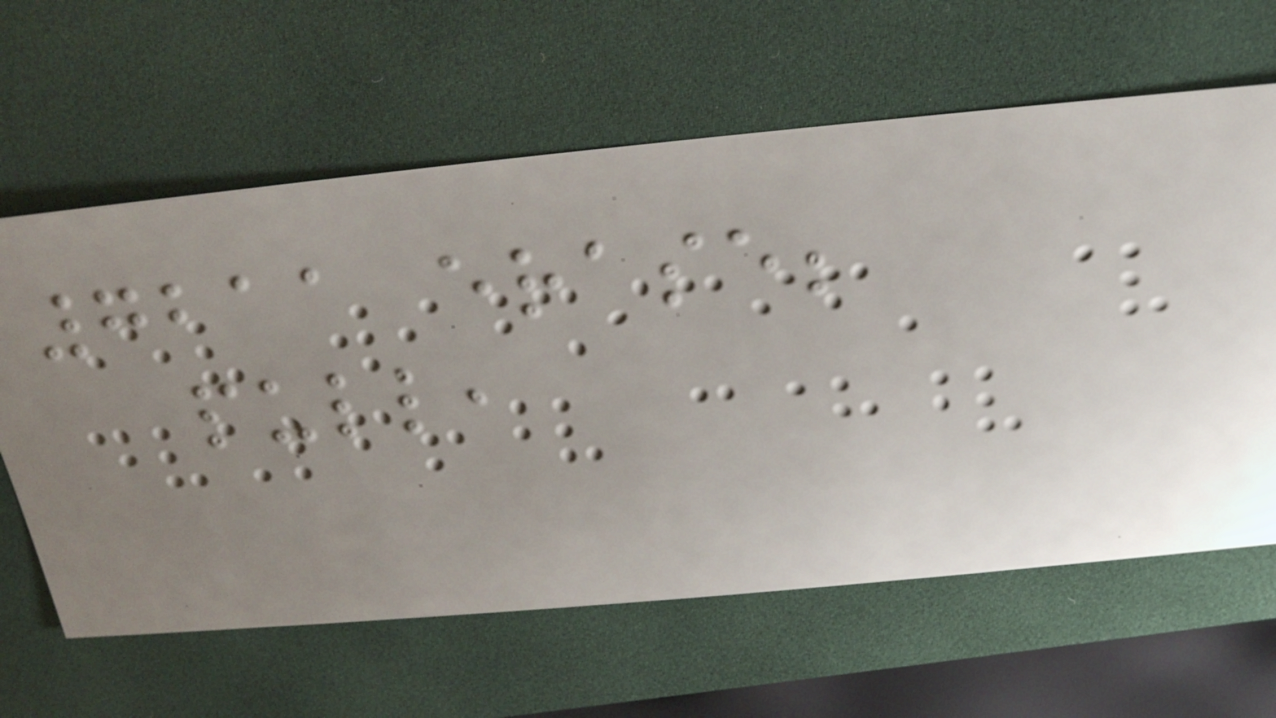7211 erase;
pull,
